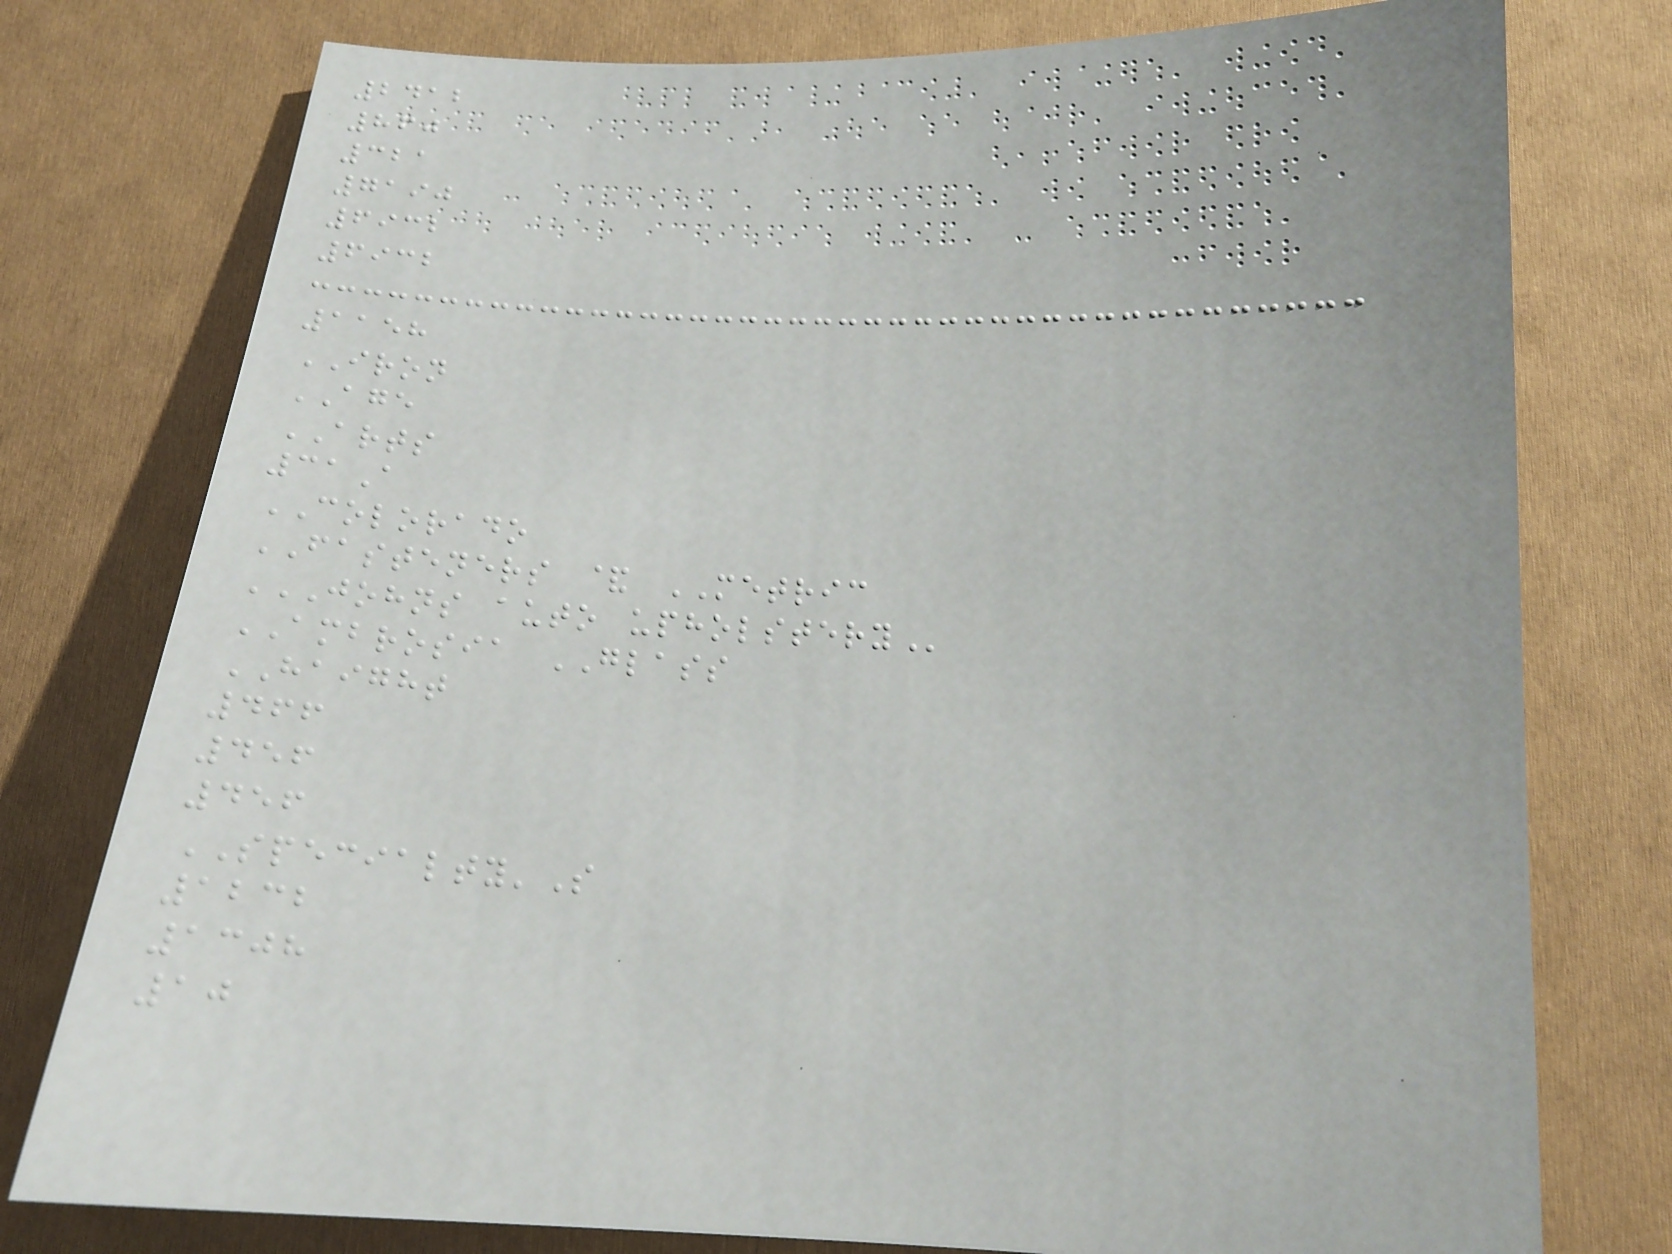2412
860
321
7190
6932
6932
1158
IRON
AGE
ARTS
31A
COLORADO
FASTENERS & METRIC
JOHNS AUTO UPHOLSTERY
AMBROSIA GLASS
HAIGHT
466
456
456
SPECIALTY'S
1232
1308
10
